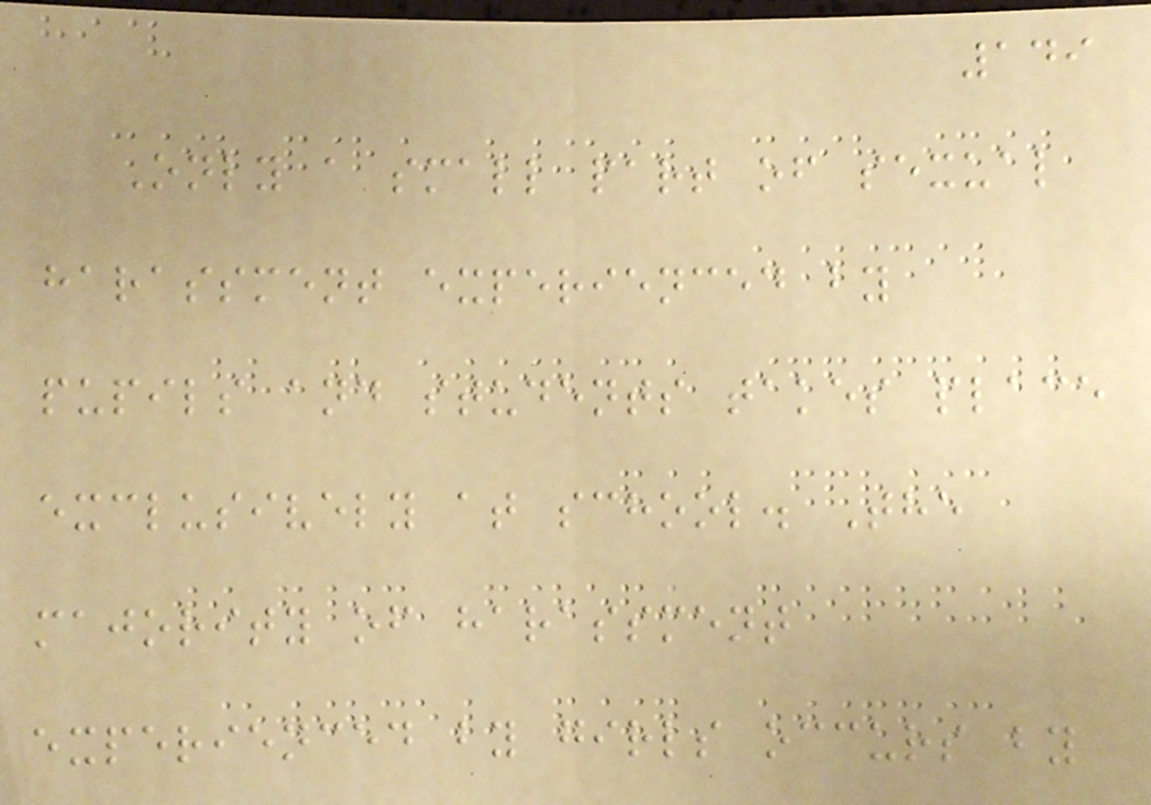149
Only a small part of sexual
harassment experienced by
pupils and students takes place
exclusively at school. The
majority of harassment
experienced by girls occurs by
